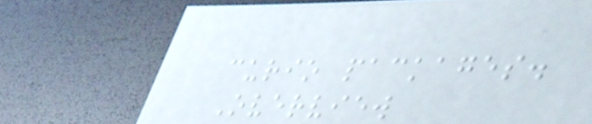curio packages.
Overview
